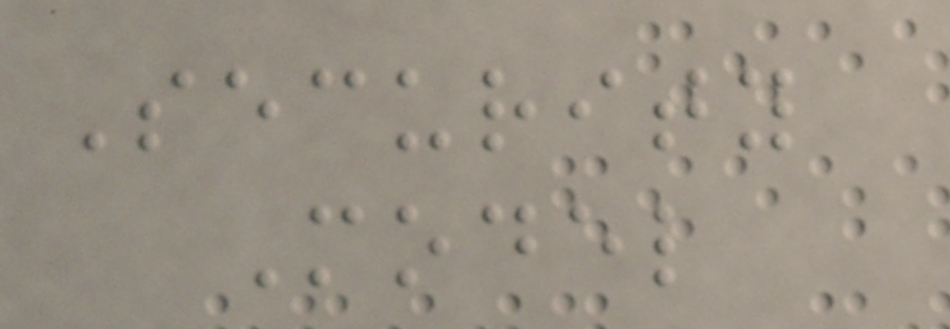Security
Model
